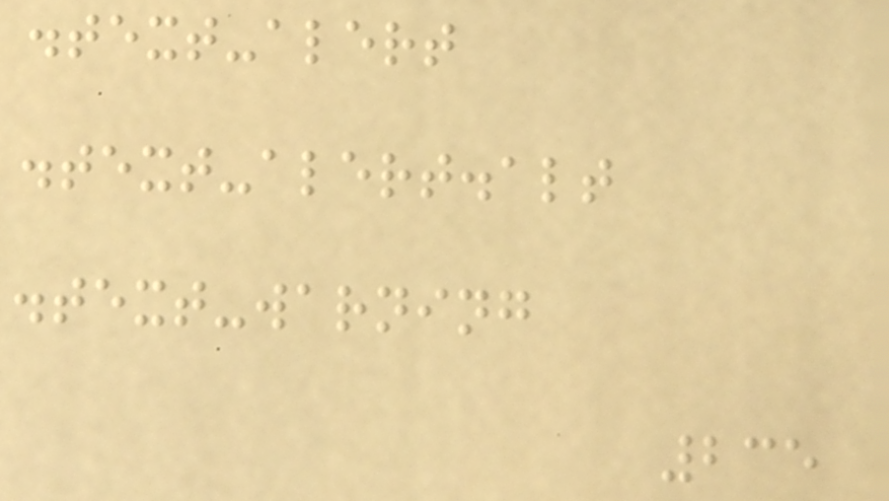.text-alert
.text-alert.alt
.text-warning
235
